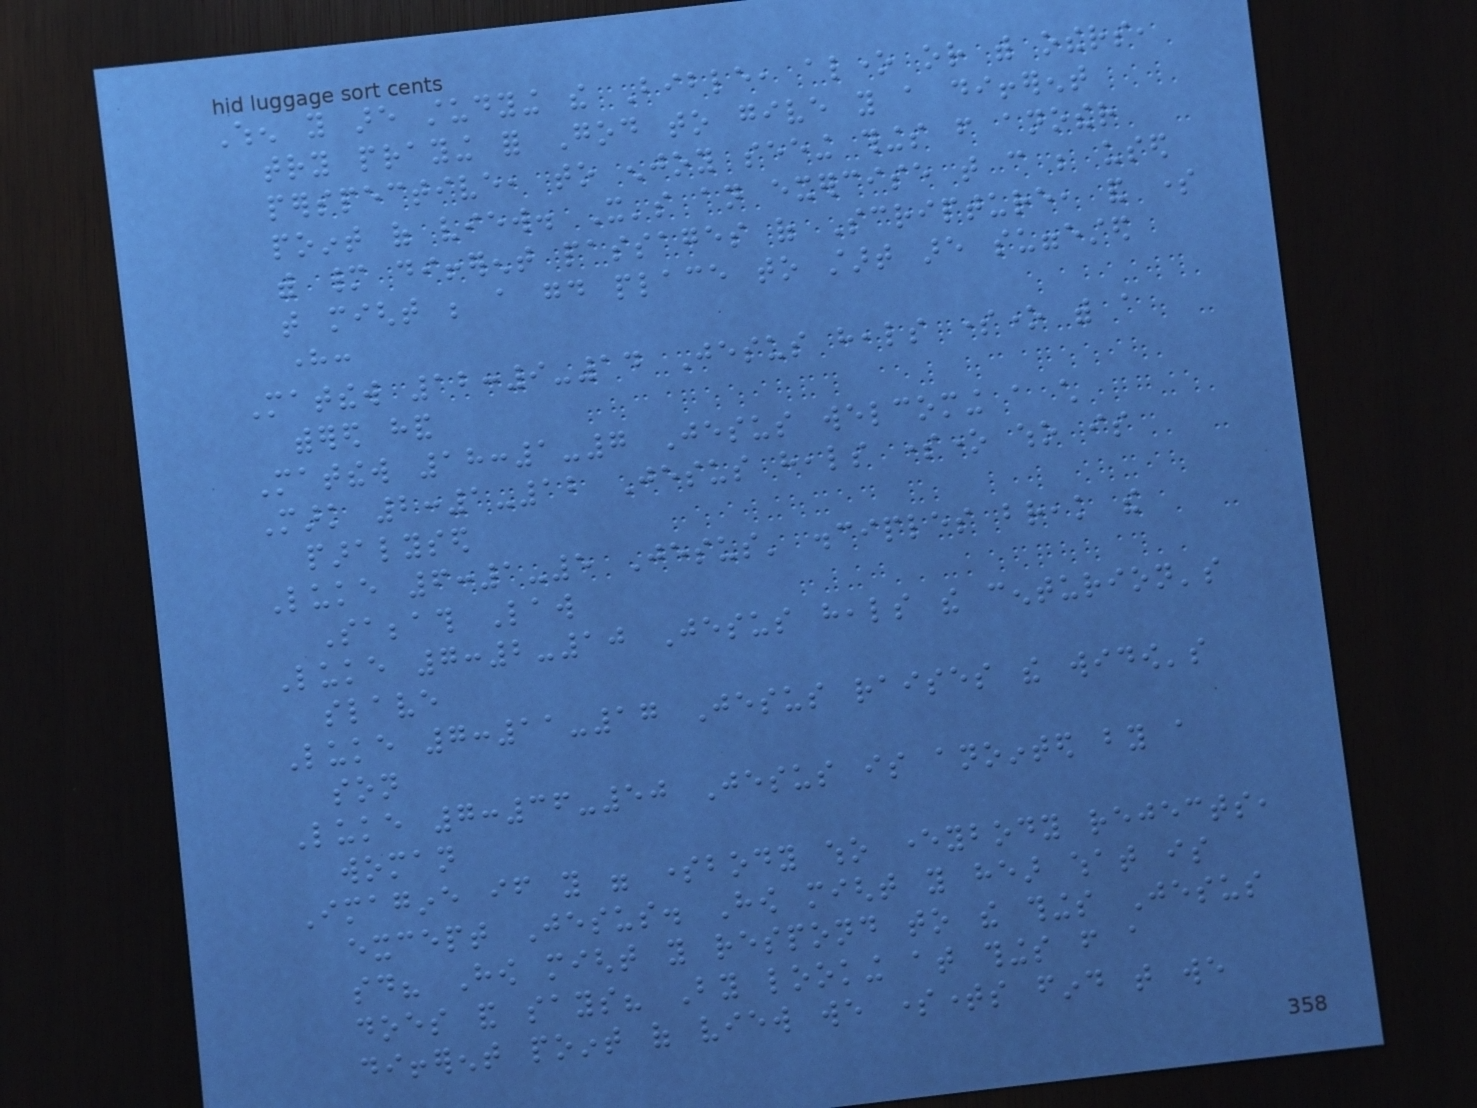When you are studying the Bible, alone or with others,
try praying for God to give you a different
perspective, to enjoy seeing things from another
point of view. It's an exercise that can be used
with many different passages of Scripture, and some
that might be a good place to start are suggested
here:
Matthew 12:9-14 Jesus heals someone with a
withered hand
Matthew 18:1-7 Jesus welcoming a child
Mark 2:1-12 Jesus heals someone who is
paralysed
Luke 6:1-5 Jesus' disciples break the
Sabbath Law
Luke 7:2-10 Jesus heals the centurion's
slave
Luke 7:11-17 Jesus raises the widow's
son
Luke 7:36-50 Jesus is anointed by a
woman
Imagine if you were somebody who everybody rejects,
except Jesus. How might you hear what is
said? How might you respond to the things Jesus
does and says? By looking at things from a
different point of view we sometimes find that we
